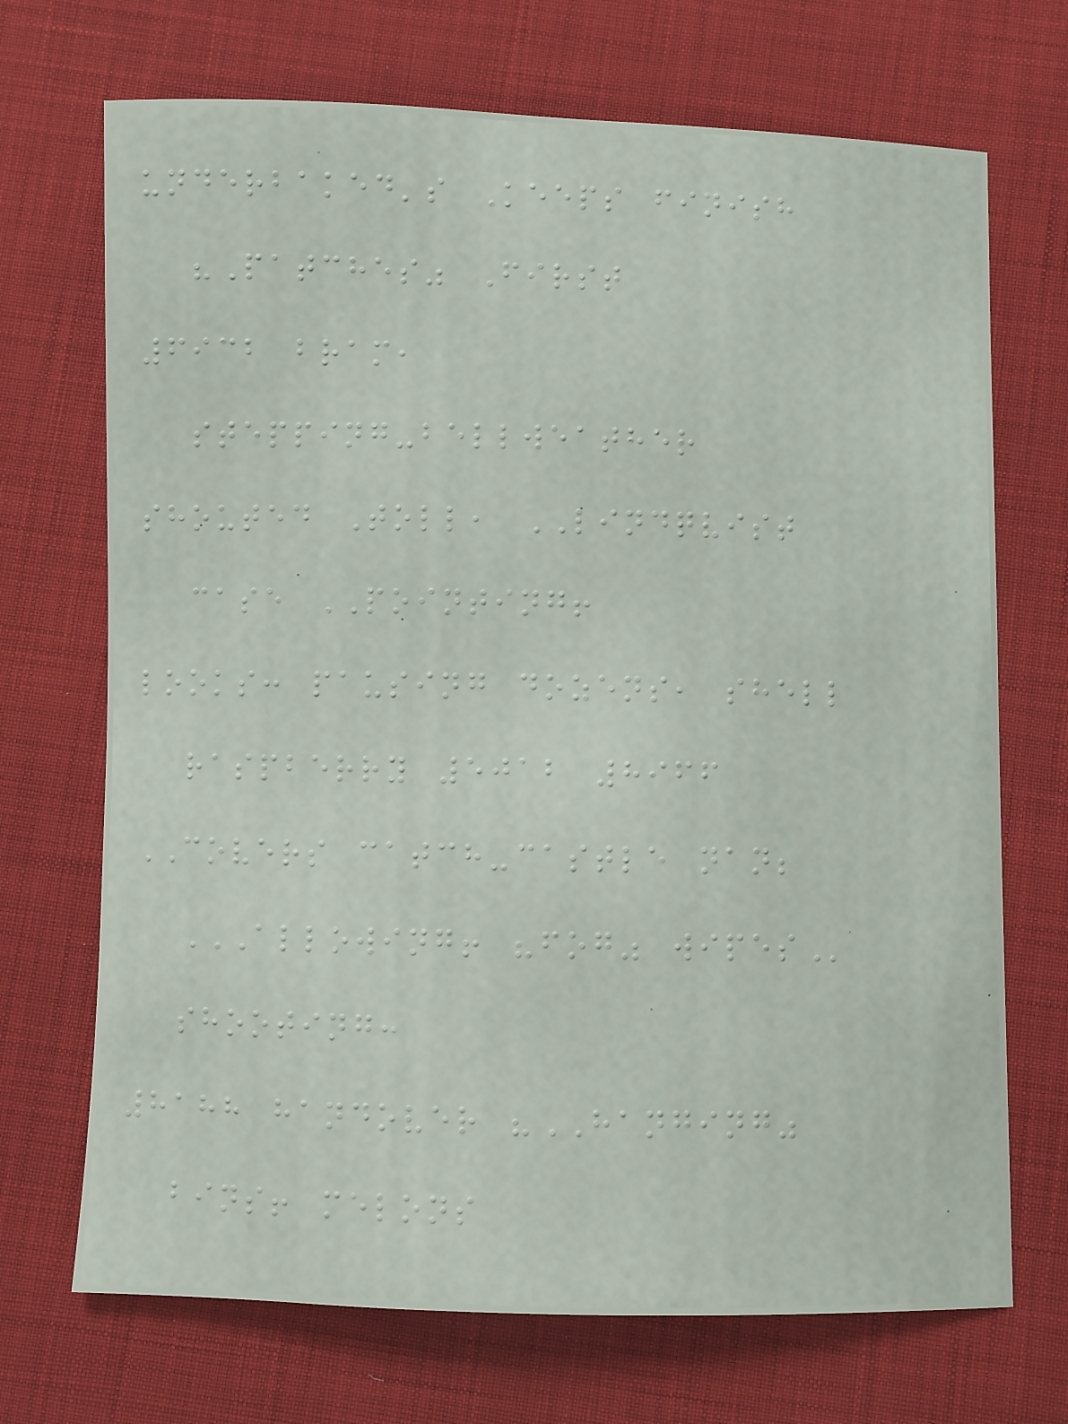underbaked's Keeps finish
"Patches" First
6932 bram,
stepping-bellweather
shouted Toll, LINDQVIST
case POINTING!
looks: pausing dozens, shell
raspberry 5012 8966
COVERS catch-castle nan;
ALLOWING! "FOG" WIPES
shooting:
8188 handover "HANGING"
bins! melons
